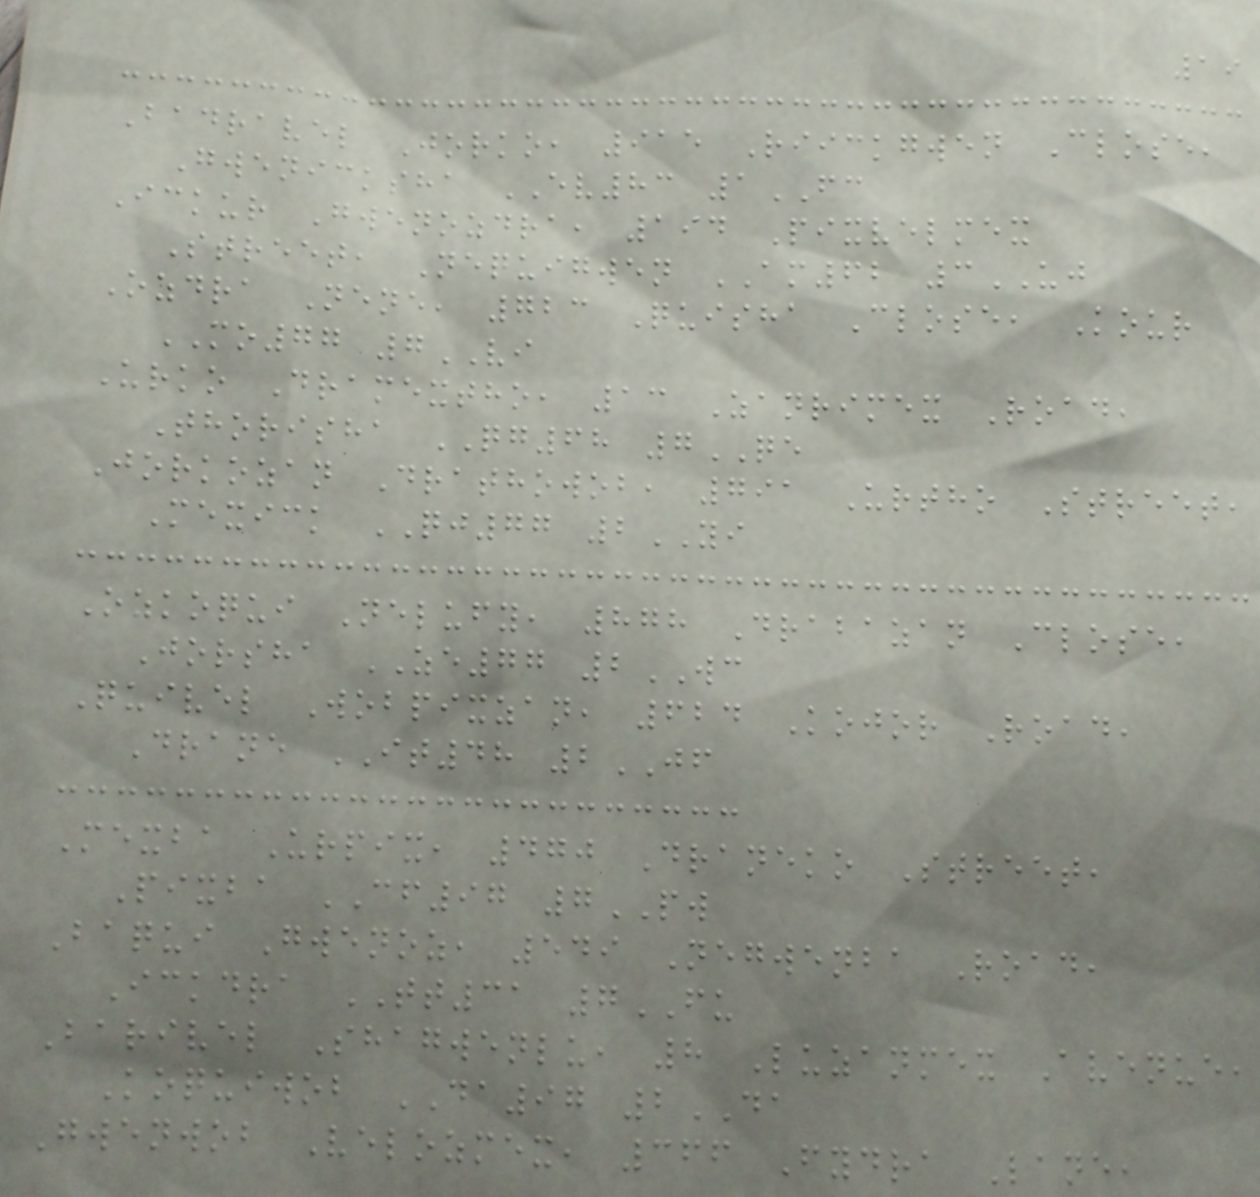19
Badravel Jorko, 915 Riickgwen Close,
Gwenicksha EV83 1FC
Ickur Gwenozdra, 194 Pixvelmex
Street, Nequigwen AM62 3UJ
Ozdra Nene, 723 Quisha Close, Kour
MO77 7VI
Urko Dramextho, 13 Zanrimex Road,
Thorisha QG68 7QE
Jorkozan Drathowob, 791 Urtho Street,
Mexick QJ77 2YI
Ozkoqui Nelufy, 878 Drabazan Close,
Jorsha ZE77 2WC
Quivel Wobpixzan, 624 Kojor Road,
Drane IT48 2JF
Mexba Urpix, 470 Draneko Street,
Pixba CF97 7PW
Baqui Gwenoz, 549 Negwenba Road,
Ickdra TT31 7FU
Barivel Shagwenlu, 8 Luzanmex Avenue,
Koquiwob DA97 2DA
Gwenwob Velozmex, 366 Fydra Lane,
